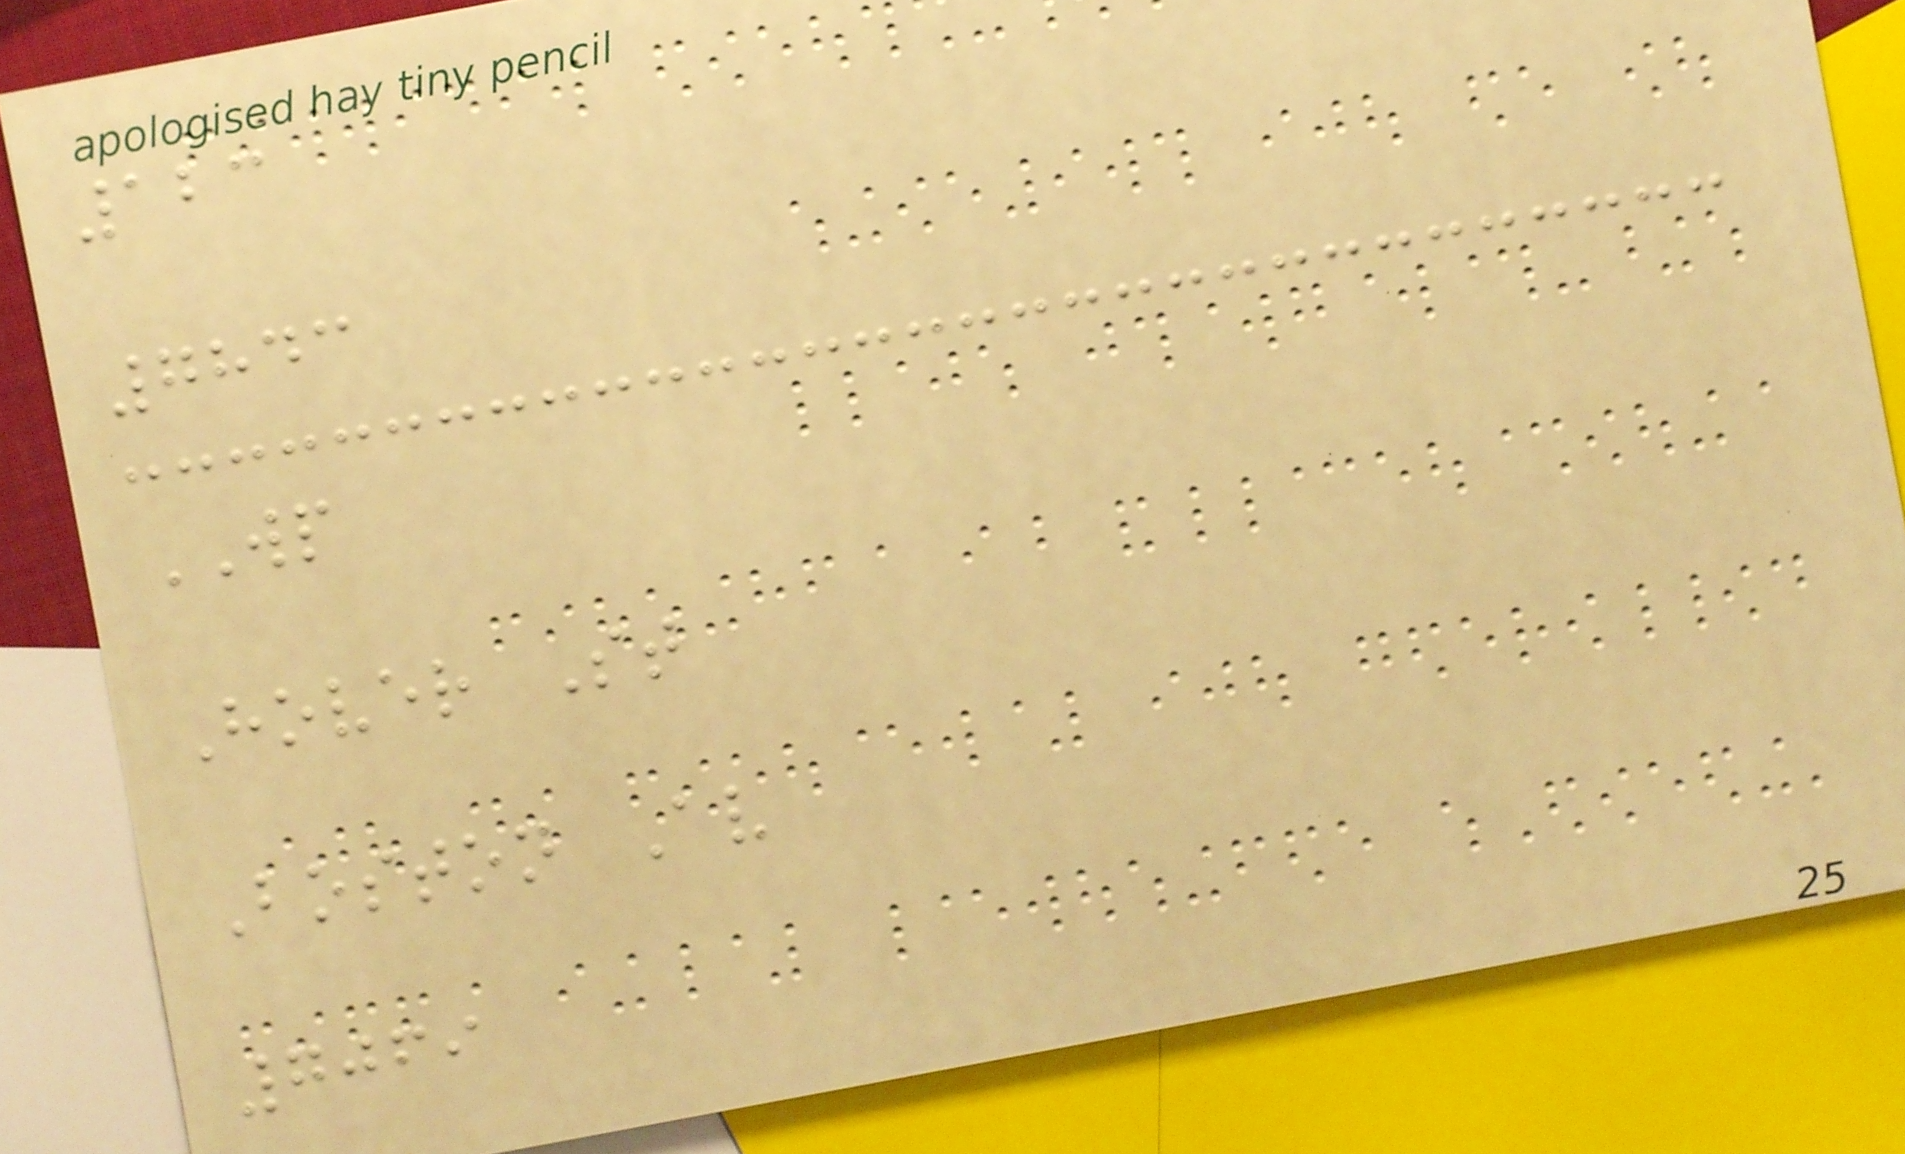123
7843
WP
Hover St
Boston Av
7069
